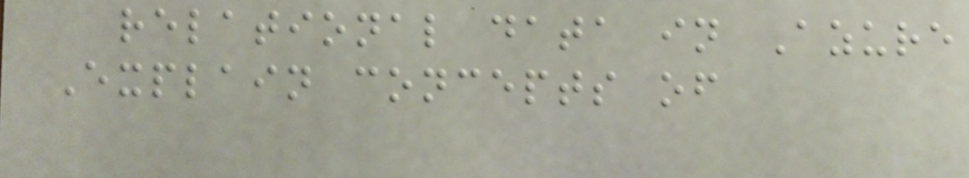relational data in Azure
Explain concepts of
